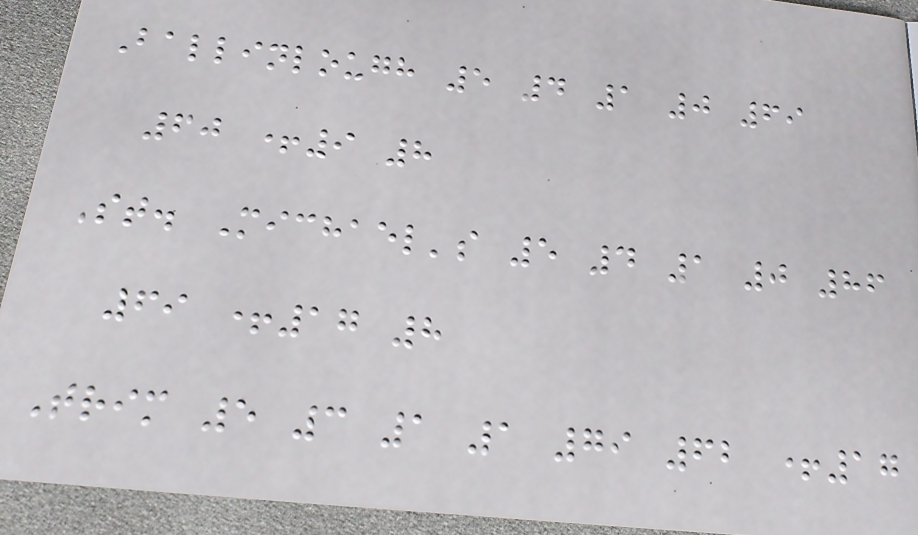Ballinlough 5 4 1 0 69
60 +9 8
St. Michael's 5 4 1 0 86
69 +17 8
Trim 5 3 1 1 79 62 +17
